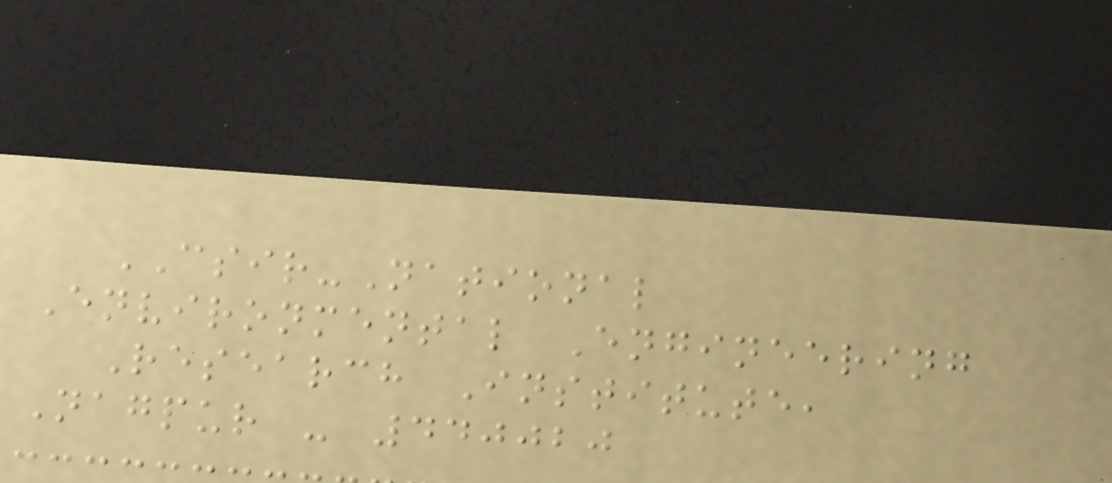CSIR-National
Environmental Engineering
Research Institute,
Nagpur - 440020
